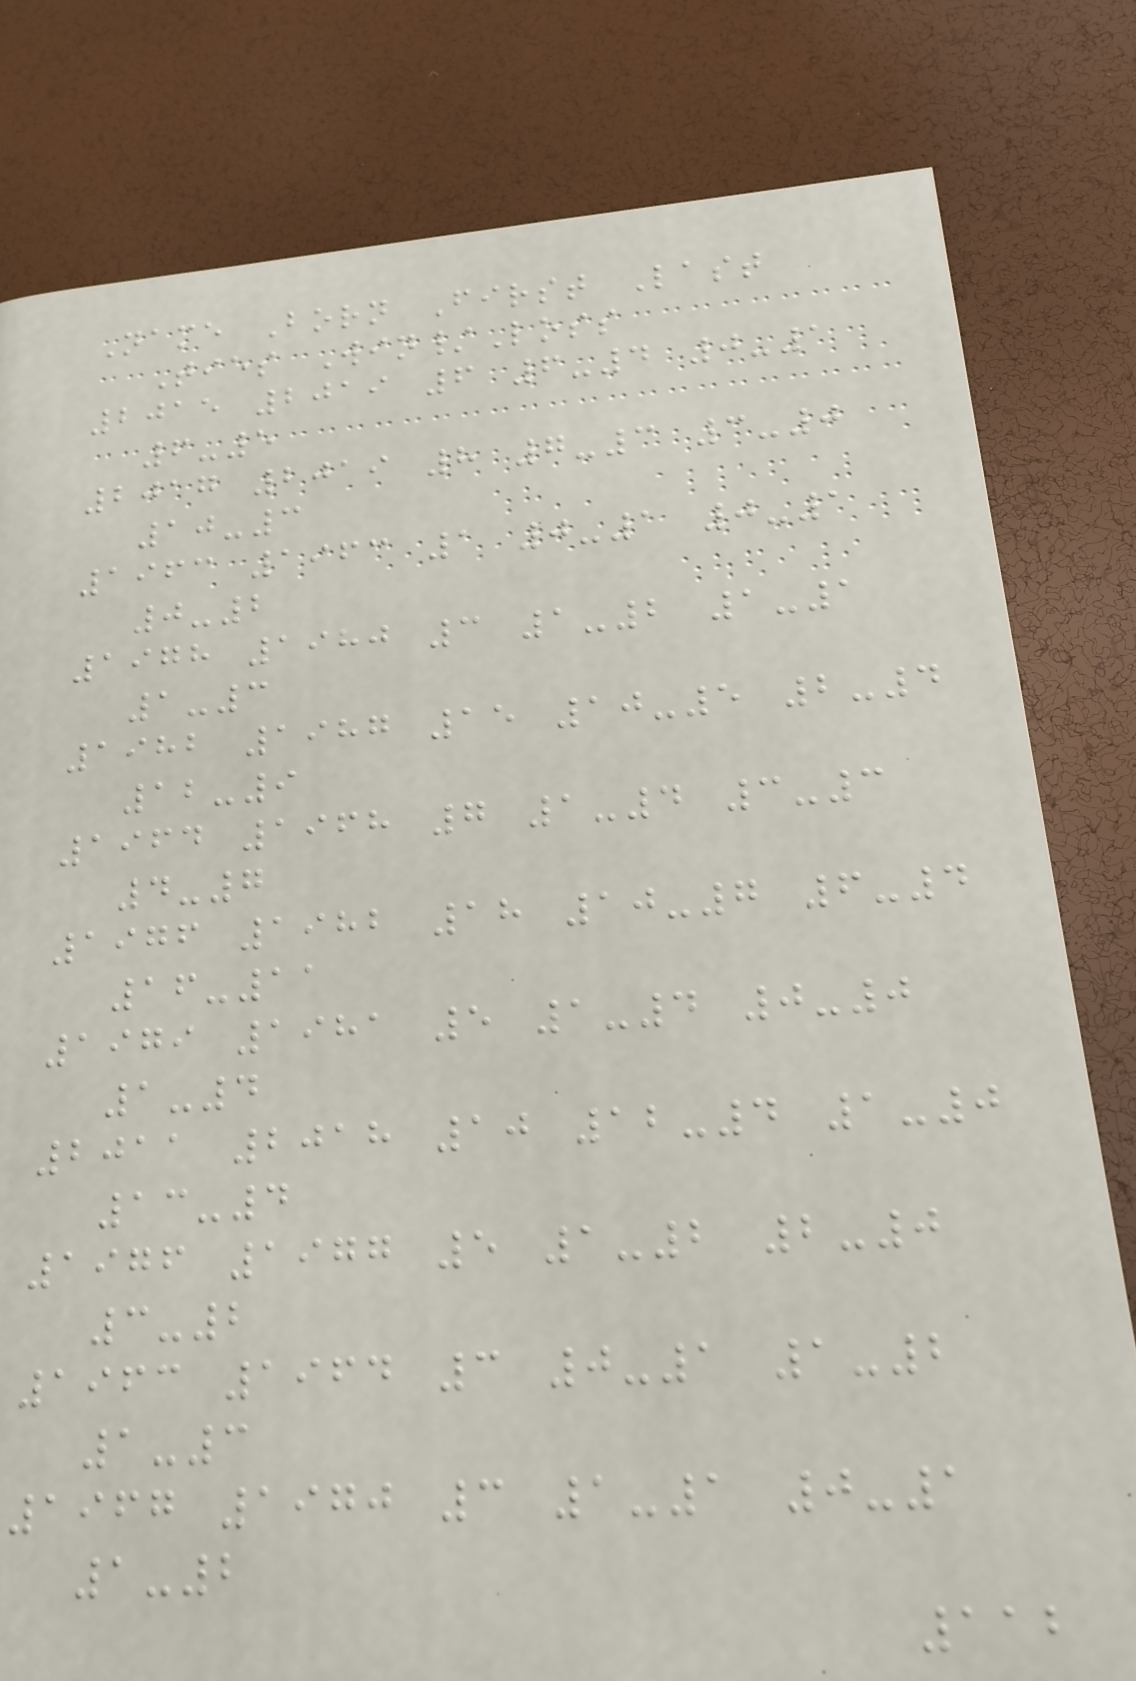Name Born First Last
Ties Win/Loss
2015 2019 6 6-4 0-1
6-5
2017 2019 8 7-3 3-0
10-3
1963 1963 1 0-1 0-1
0-2
1978 1980 3 1-2 1-1
1-3
1982 1987 15 10-5 2-4
12-9
1964 1968 7 1-4 3-3
4-7
1976 1982 18 10-7 6-4
16-11
1979 1981 5 1-4 0-0
1-4
2011 2018 10 12-4 1-0
13-4
1976 1977 5 1-2 2-0
3-2
1963 1964 3 0-1 1-2
1-3
1967 1970 3 1-1 0-1
1-2
112
